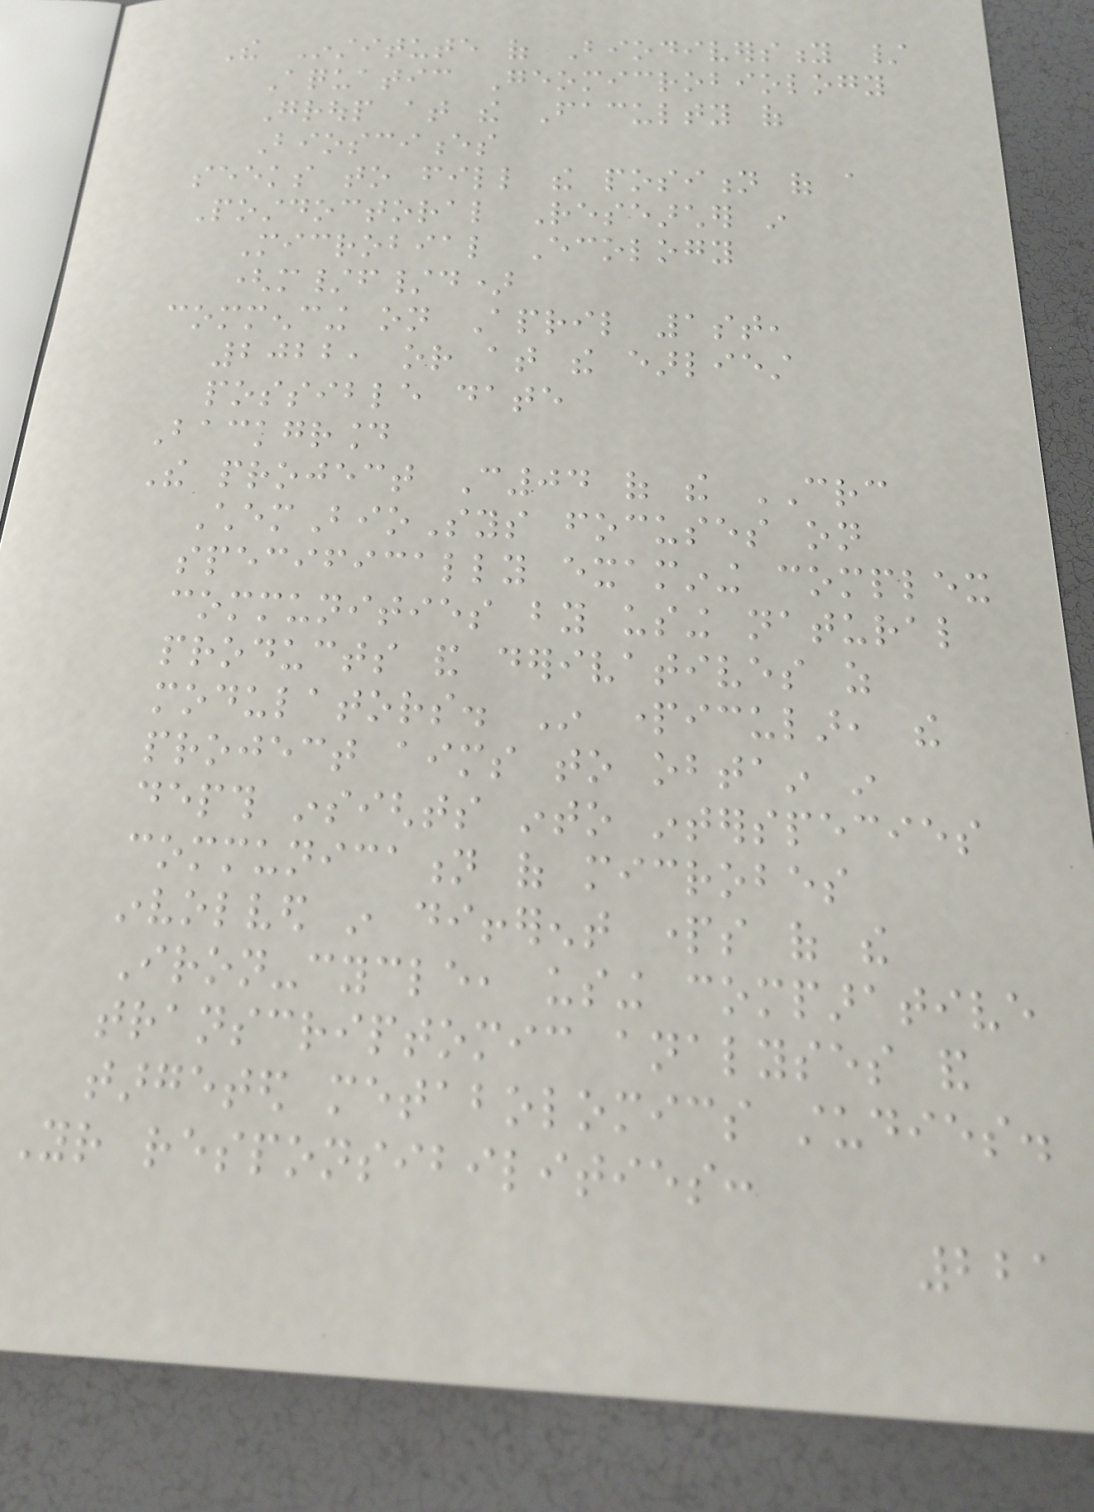The Institute of Biodiversity /
Aquatic Geomicrobiology
Group at the Faculty of
Biosciences
seeks to fill the position of a
Postdoctoral Researcher in
Microbial Ecology
(m/f/d)
commencing on April 1st,
2022, or at the earliest
possible date
Background
The project C04 of the CRC
ChemBioSys focuses on
specifically examining complex
communities by using natural
products and derivatives as
modulators. In particular, the
project aims to obtain in
depth insights into interspecies
communication of microbes
involved in different parts of the
Iron-cycle, using comparative
transcriptomic analyses and
targeted metabolomics studies.
Your responsibilities:
221
